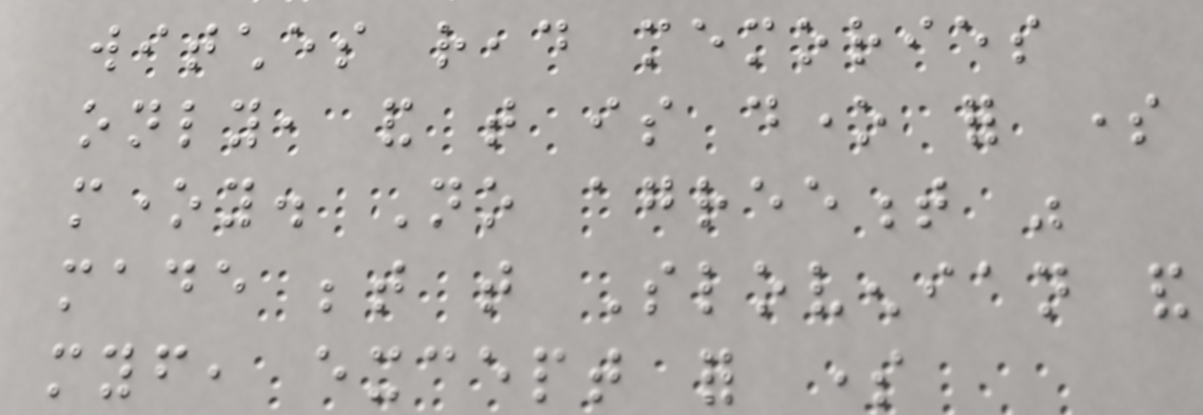witches read memories
only, and that is done for some
money. No agreement was
made between that Slovenian and
myself, except for some
